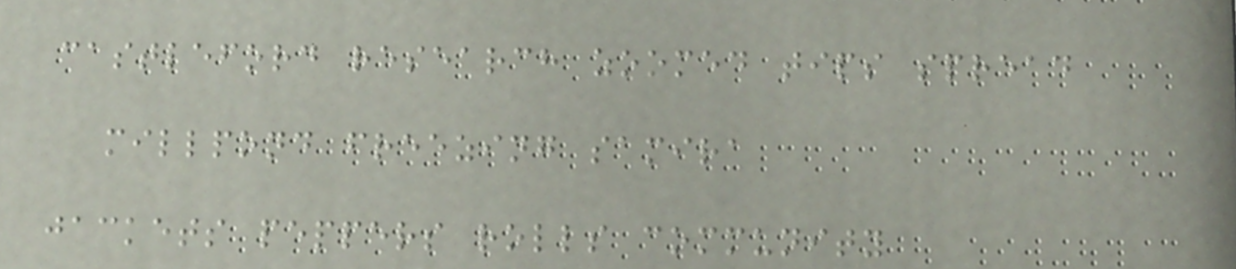castleford research zoomed tips spread
millpond freezing samira
jackets peppers rolls community
